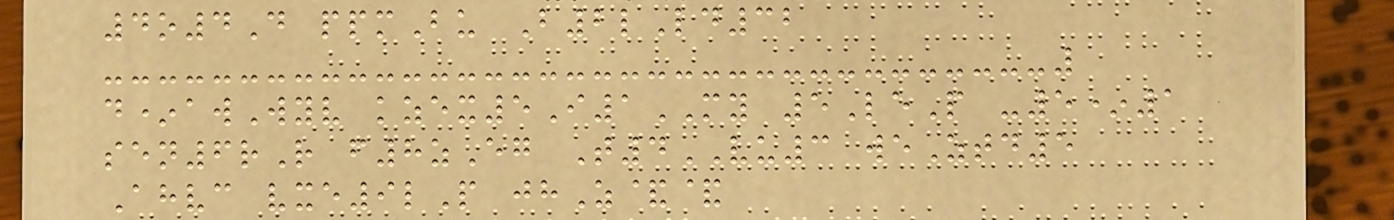4o4D ppmBu B2lLd32
d*awWyv kzex5I1MY 5LeP -5*1
sen6rR f8zEg T4VU3 weZtd5
Ahvc vxe9lP jhZ&&
